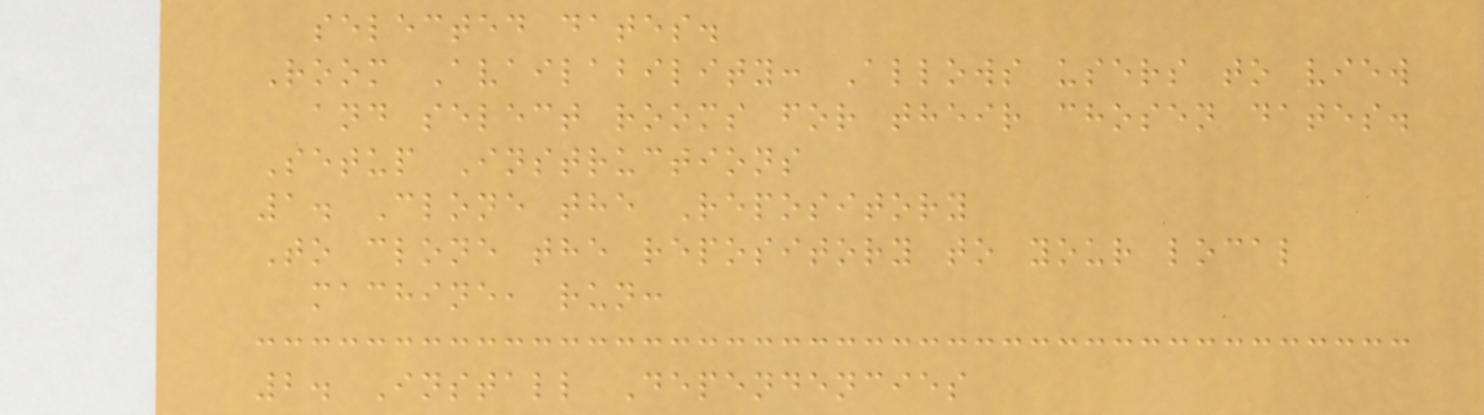selected dates.
Room Availability: Allows users to view
and select rooms for their chosen dates.
Setup Instructions
1. Clone the Repository
To clone the repository to your local
machine, run:
2. Install Dependencies
